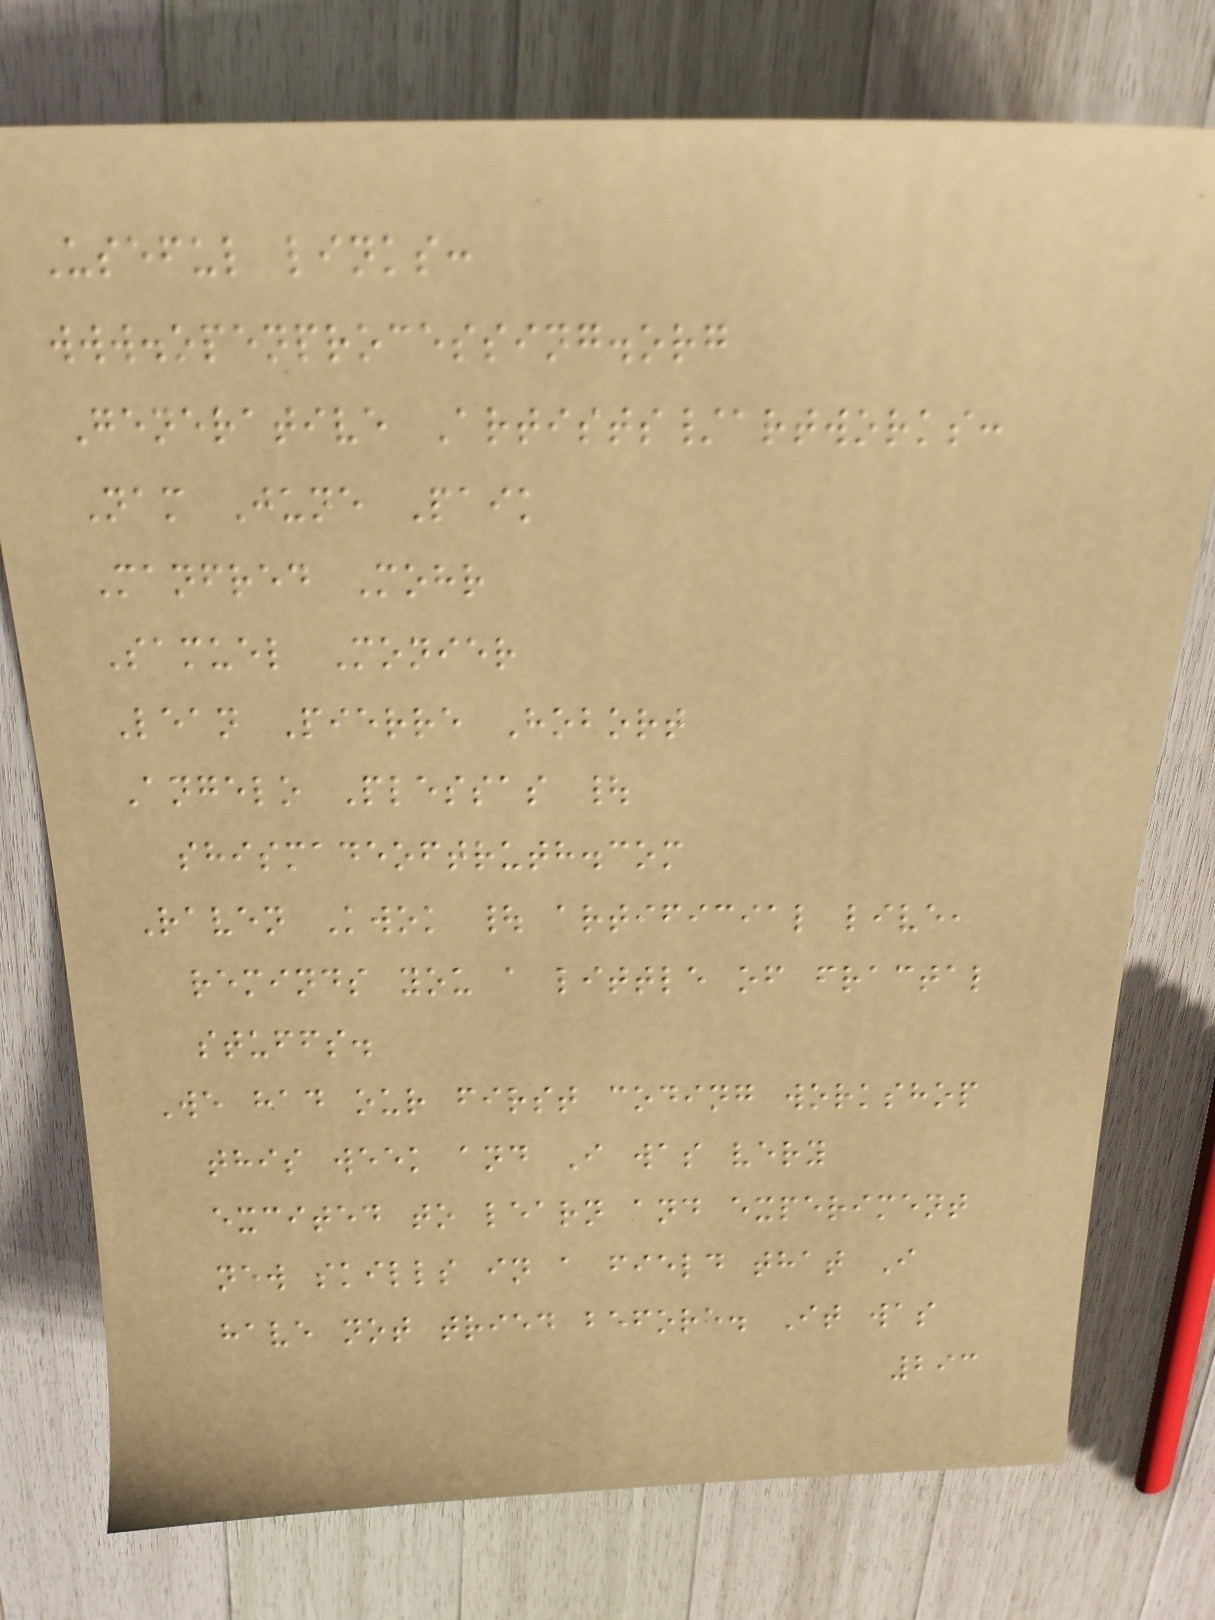Useful links:
www.openprocessing.org
Generative Artists/artworks:
Nam June Paik
Manfred Mohr
Samuel Monier
Lean Pierre Hobort
Angelo Plessas |
shismadeoftruth.com
Raven Kwok | artificial live,
reminds you a little of fractal
stuffs.
We had our first coding workshop
this week and I was very
excited to learn and experiment
new skills in a field that I
have not tried before. It was
293
